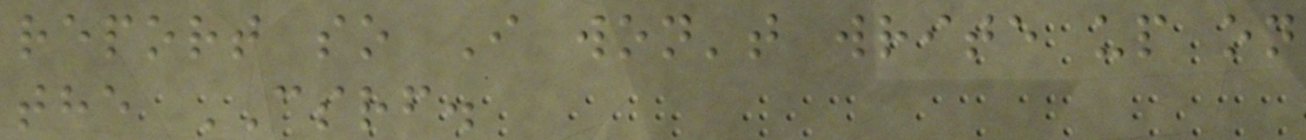report so I won't write up on
the CSRF.
